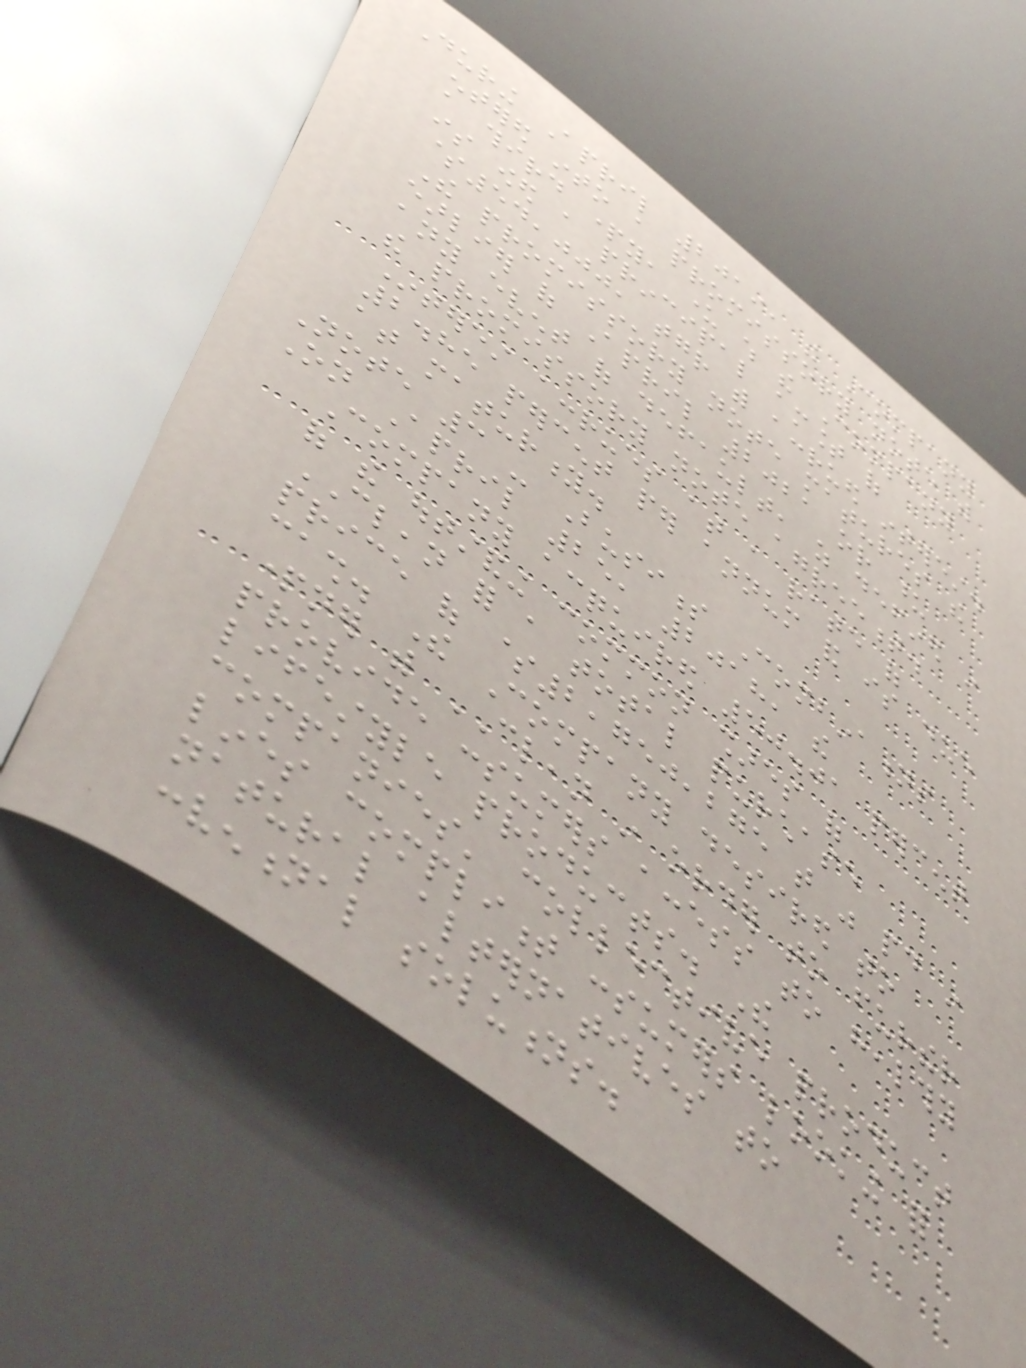During April 2019, the Company
entered into a promissory note with
a third party, under which the Company
is owed a principal amount of
$54,000, together with accrued interest.
The promissory note matures the
earlier of April 2021 or upon
any event of default, as defined in
the promissory note agreement.
Interest accrues at a rate of
2.85 percent per annum and is due
at maturity.
Note 3 - Business Combinations
On April 25, 2018, the
Company acquired 50.01 percent
of the outstanding common shares of
CLEAN for a total purchase
price of $2,750,275 that was paid in
cash. The Company desired to
partner with CLEAN in order to further
provide consumers access to healthy
lifestyle products. The
companies' collective product
lines compliment consumers looking for
natural alternatives to
conventional solutions.
